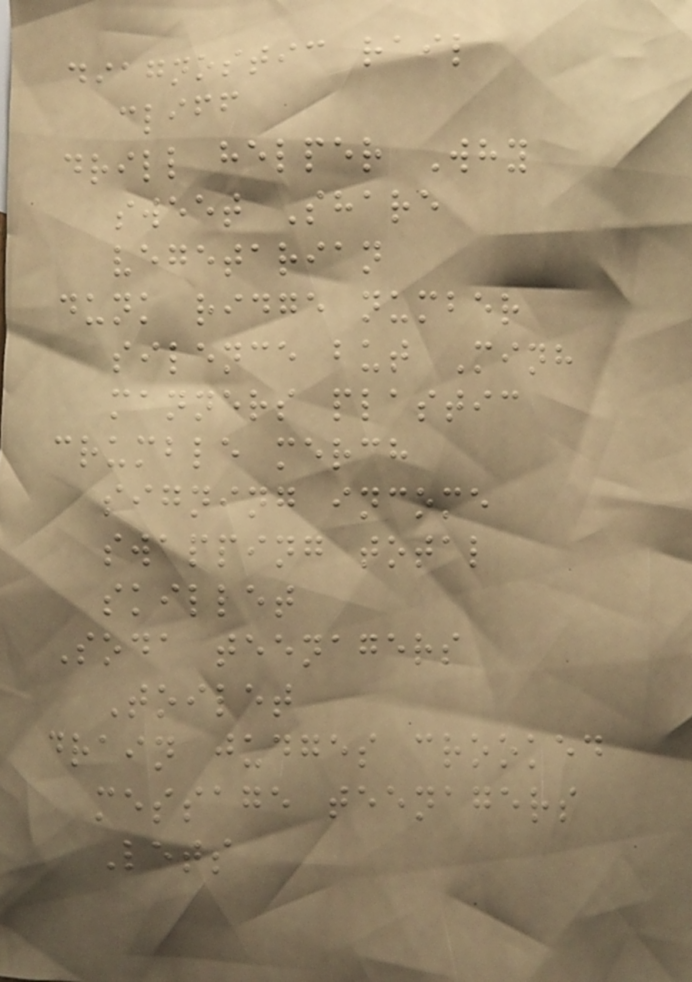diagnostic rail
cliff
drill helper Why
sweet Share
vegetarian
dunk ridge number
silence but Minh
manners plastic
crumble merch
signing income
swapping total
skillet
Soda teenagers
Toilet
drain judges crooked
message teenagers
Lets
